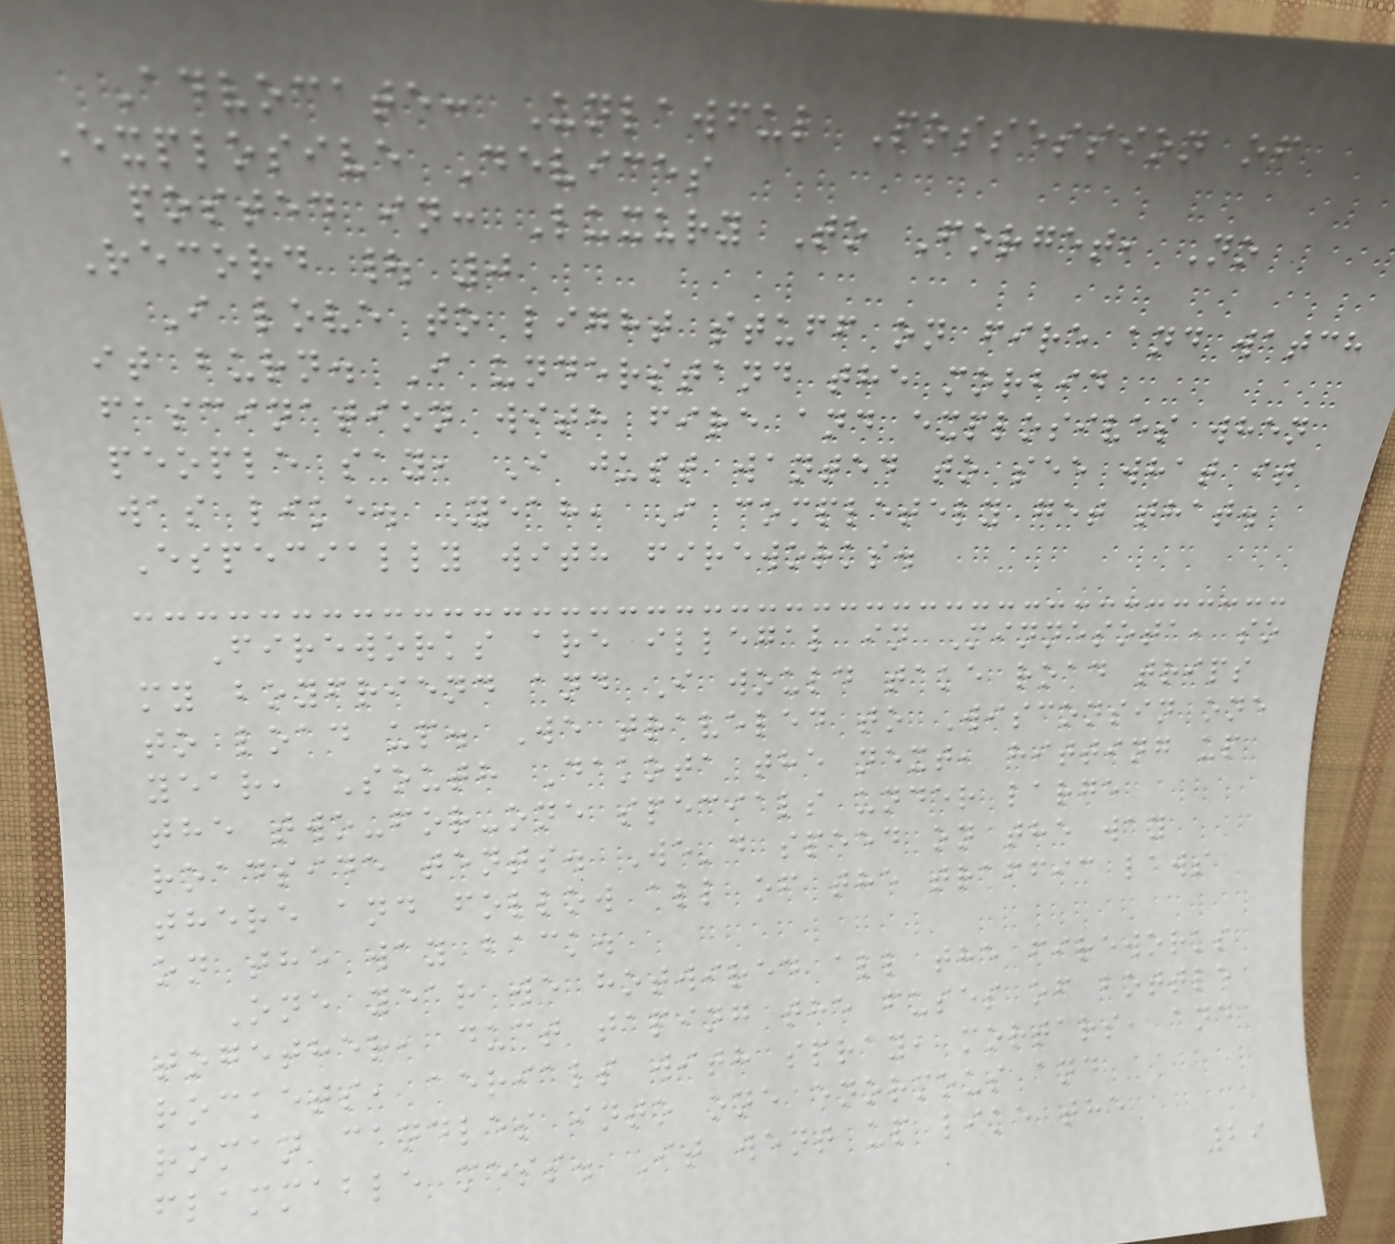Advocate: Unlawful Possession of
Explosive Devices
posted in: Luxury To Forget, No
Record | 0
I love to light stuff on fire and watch
it burn. I understand the morbid
fascination with fire and explosives when
people say, I just wanted to see what it
was like. Yeah, I completely get that.
Especially with fireworks.
Fireworks are illegal in Minnesota, so
my boyfriend and I would take road trips
to load up. We traveled to Wisconsin one
year, South Dakota the next, hitting up
the two-for-one specials under large
roadside tents. We'd speed on the way
there and follow all of the traffic laws
on the way back.
One year we hotwired all the fireworks
together, duct taping the fuses of bottle
rockets, aerials with spray, mortars, and
roman candles into one enormous and
flammable mess. It went up like the
29
